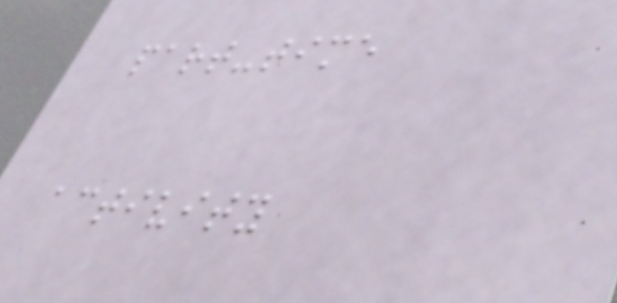part-time
activity
